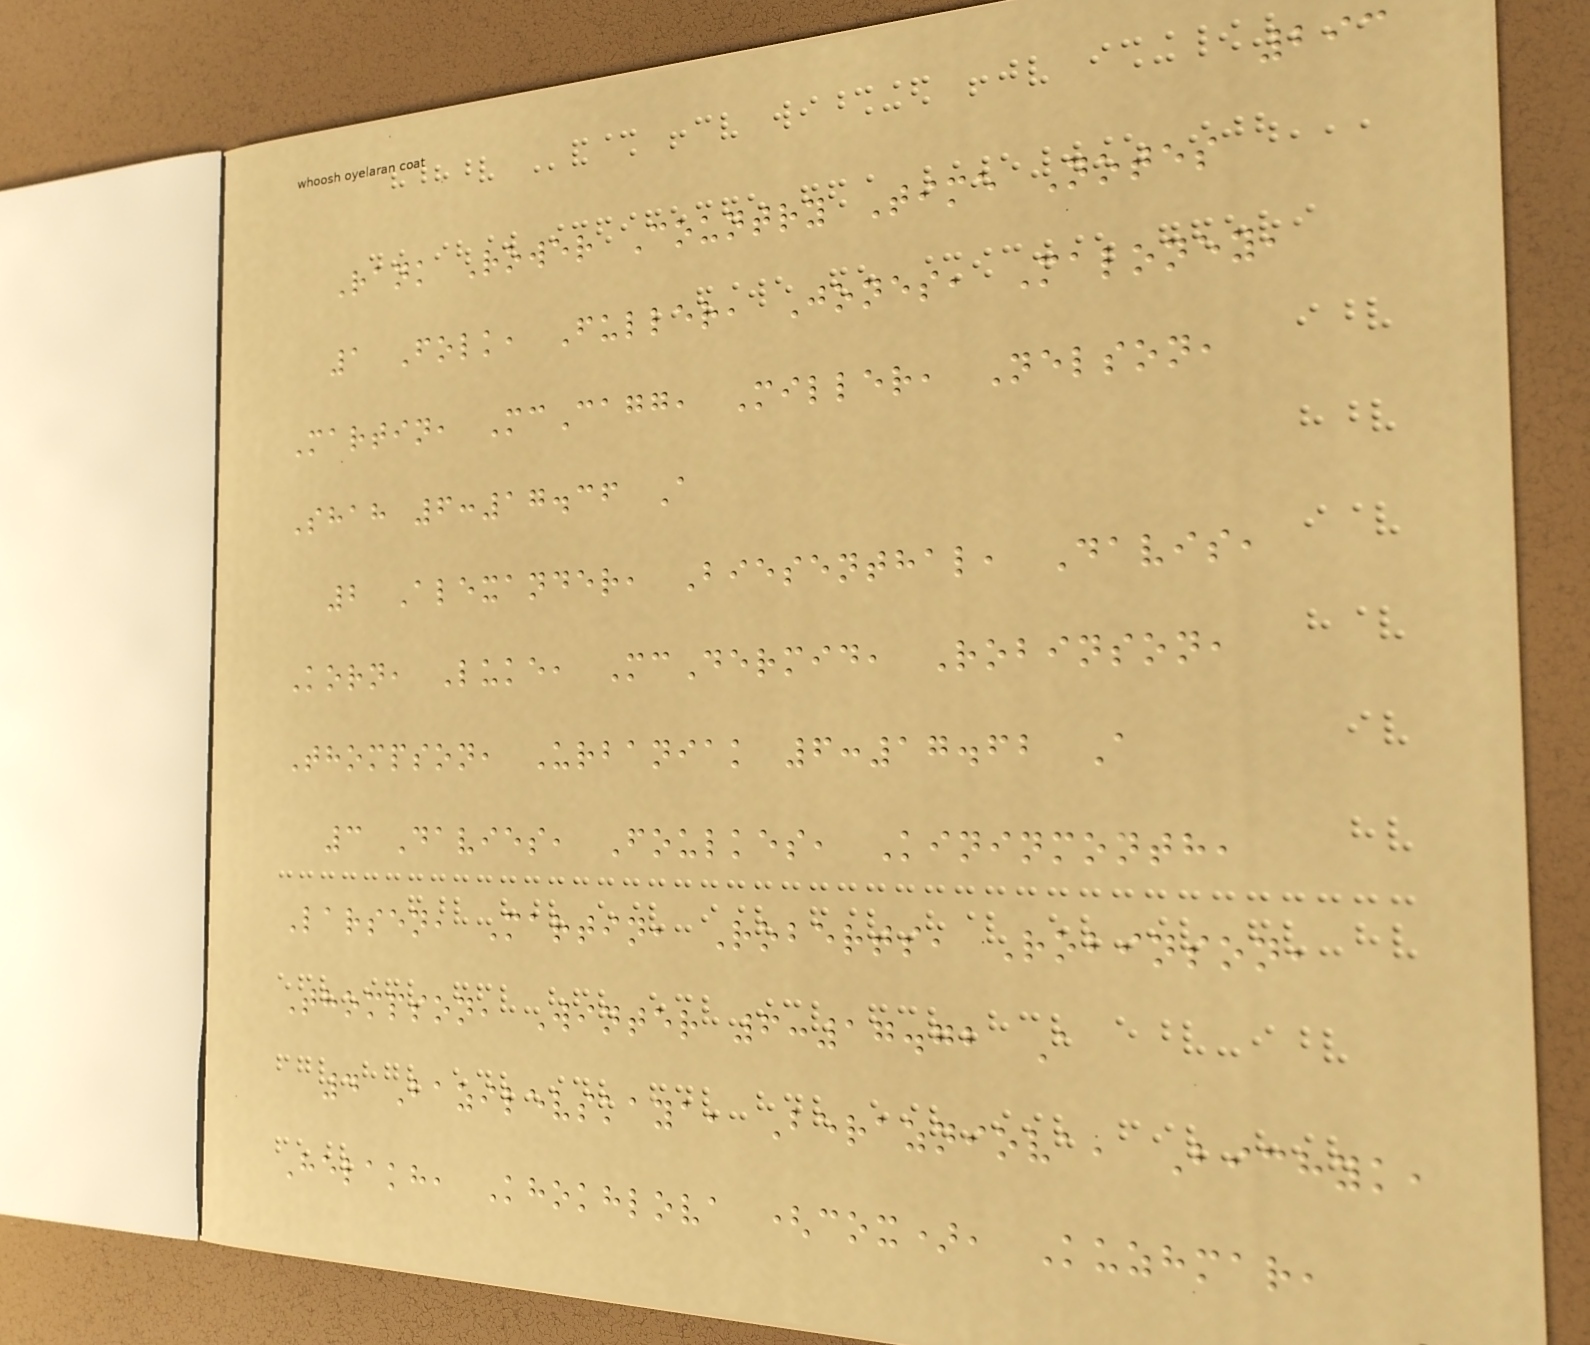293
Rank Rower Country Time Notes
1 Folk, Fuller, Jones, Maloney,
Martin, McCagg, Miller, Nelson,
Shah 6:17.36 A
2 Alexander, Biesenthal, Davis,
Korn, Luke, McDermid, Robinson,
Thompson, Urbaniak 6:17.62 A
3 Davies, Foulkes, Kininmonth,
Larsen, Martin, Roberts, Robinson,
Thompson, Winter 6:17.72 A
4 Bazilevskaya, Berazniova, Bichyk,
Helakh, Khokhlova (cox), Kuzhmar,
